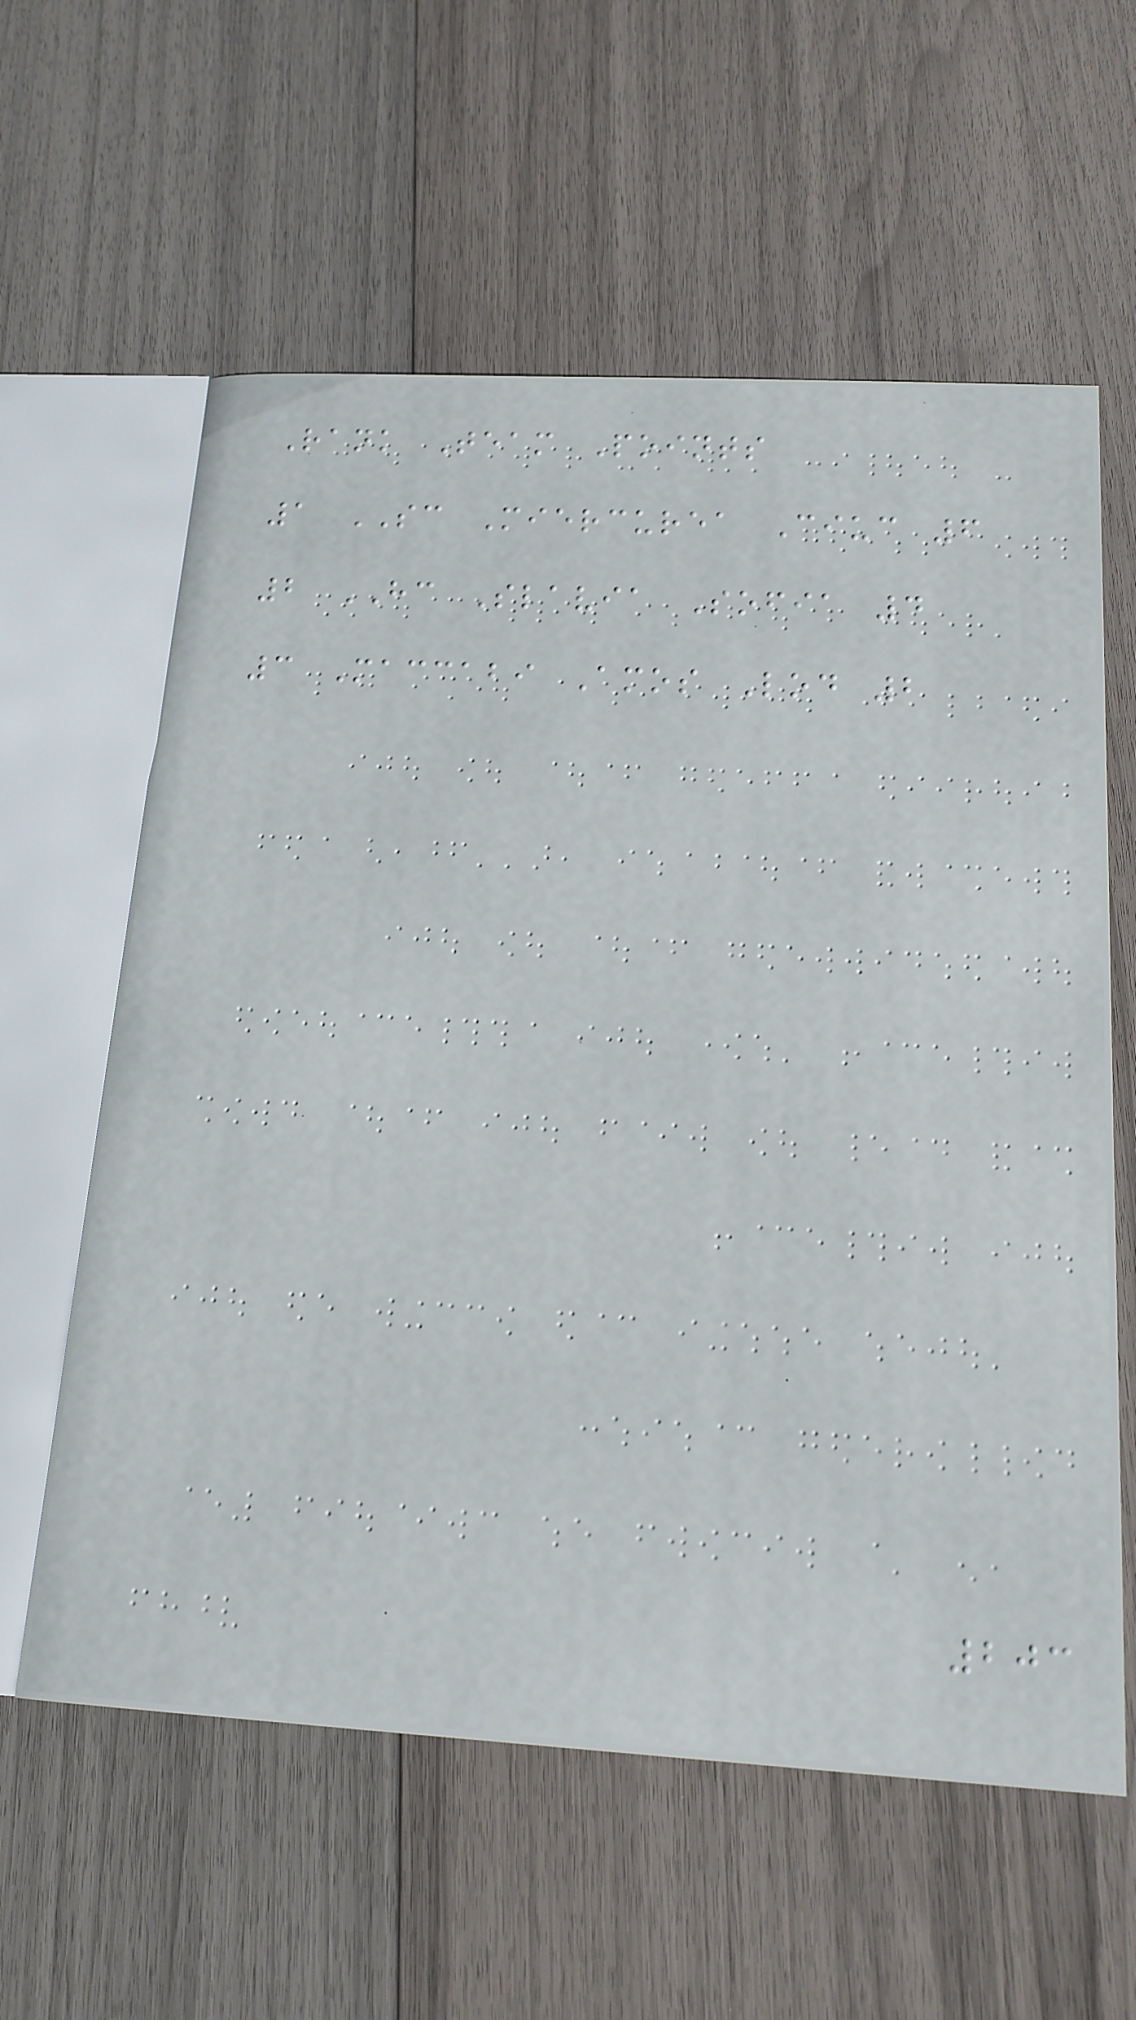Rank Team Points
1 SC Miercurea Ciuc 6
2 HC Slavia Sofia 4
3 Maccabi Amos Lod 2
203
